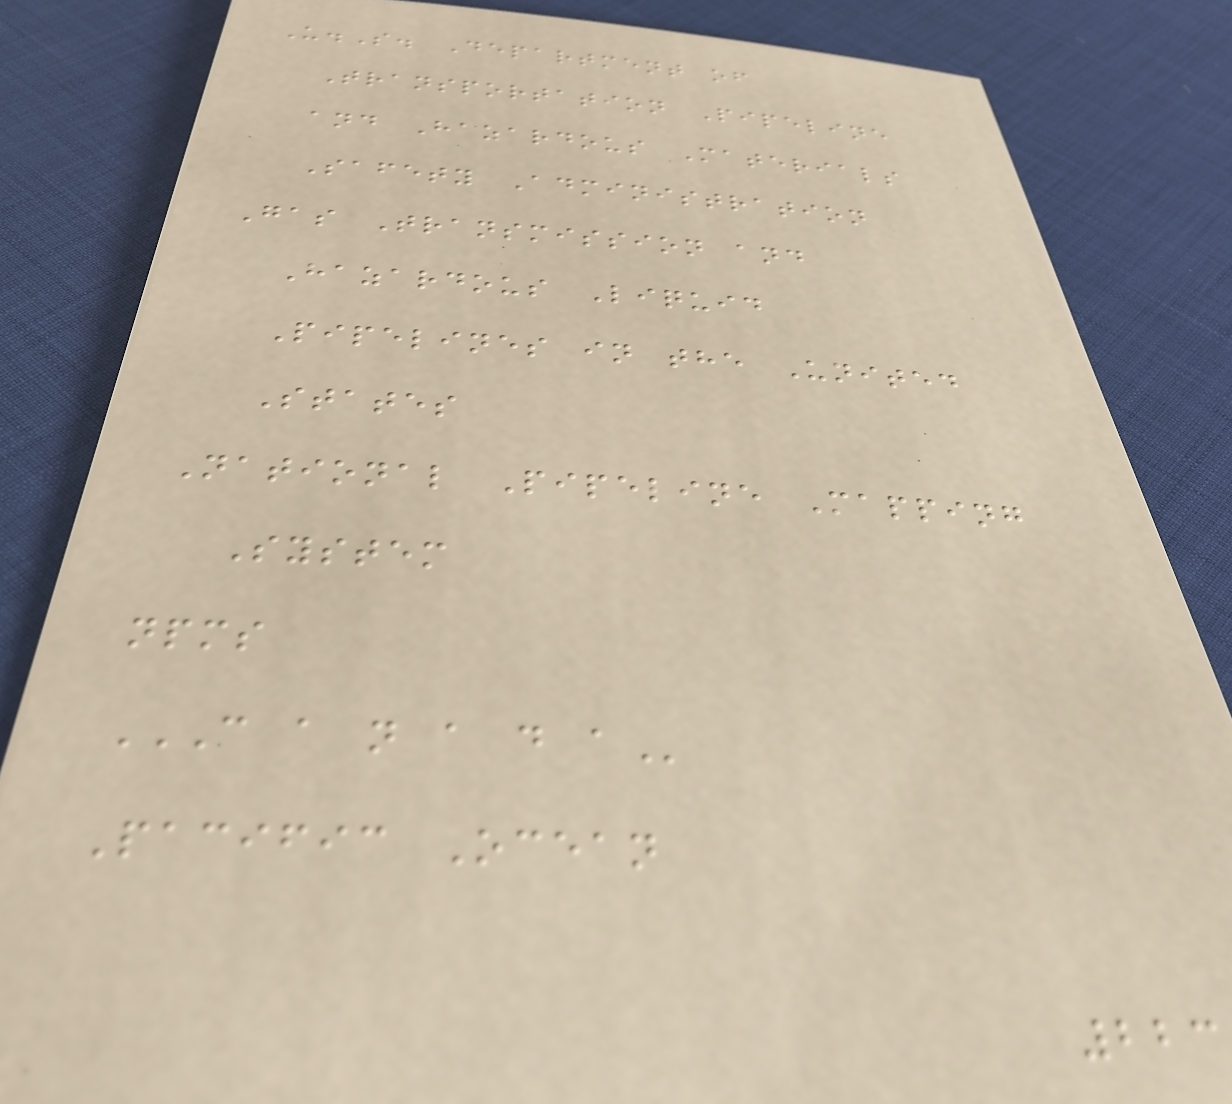U.S. Department of
Transportation Pipeline
and Hazardous Materials
Safety Administration
Gas Transmission and
Hazardous Liquid
Pipelines in the United
States
National Pipeline Mapping
System
npms
C A N A D A
Pacific Ocean
223
